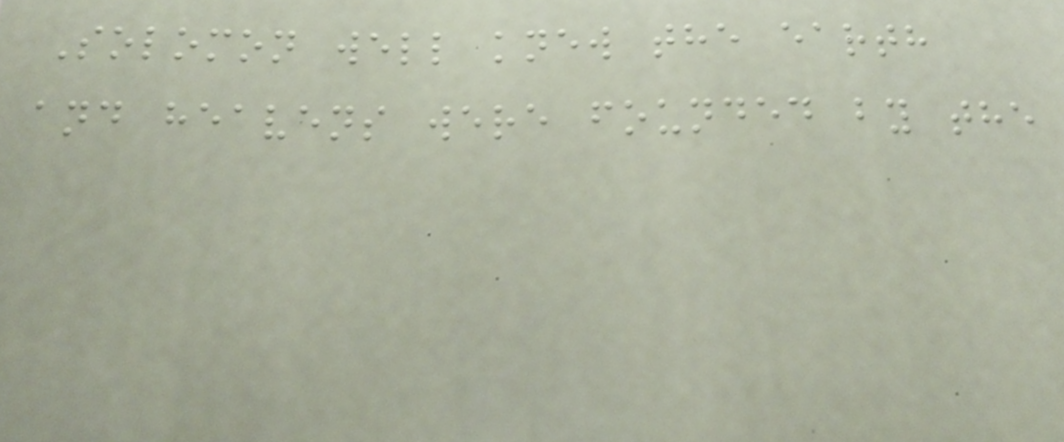Solomon well knew the earth
and heavens were founded by the
